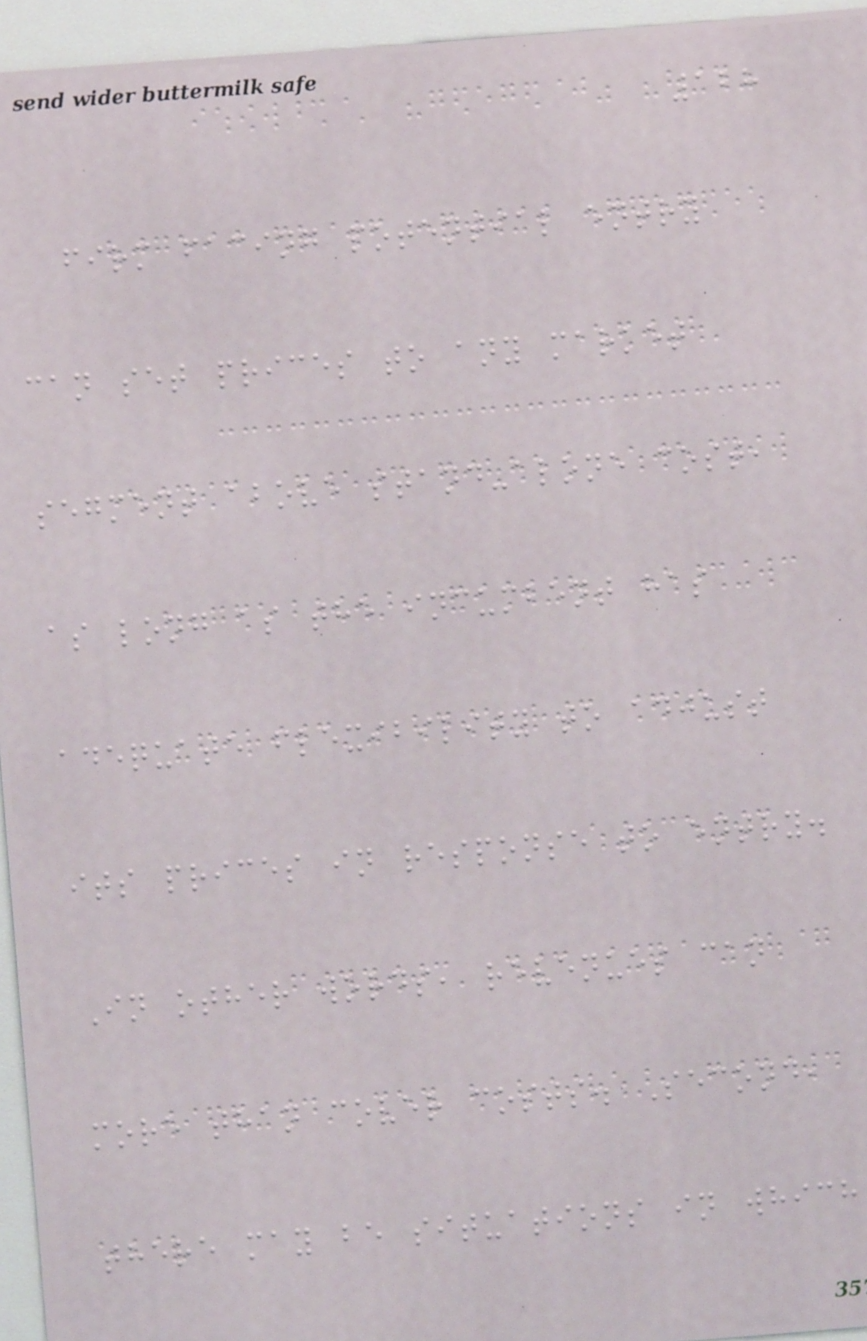128
firm facing potential entry
can set prices to any market
segment above stand-alone cost,
as long as the incumbent has
adequate flexibility to adjust
its prices in response to entry.
In other words, revenues can
more than cover costs. Second,
there may be situations in which
